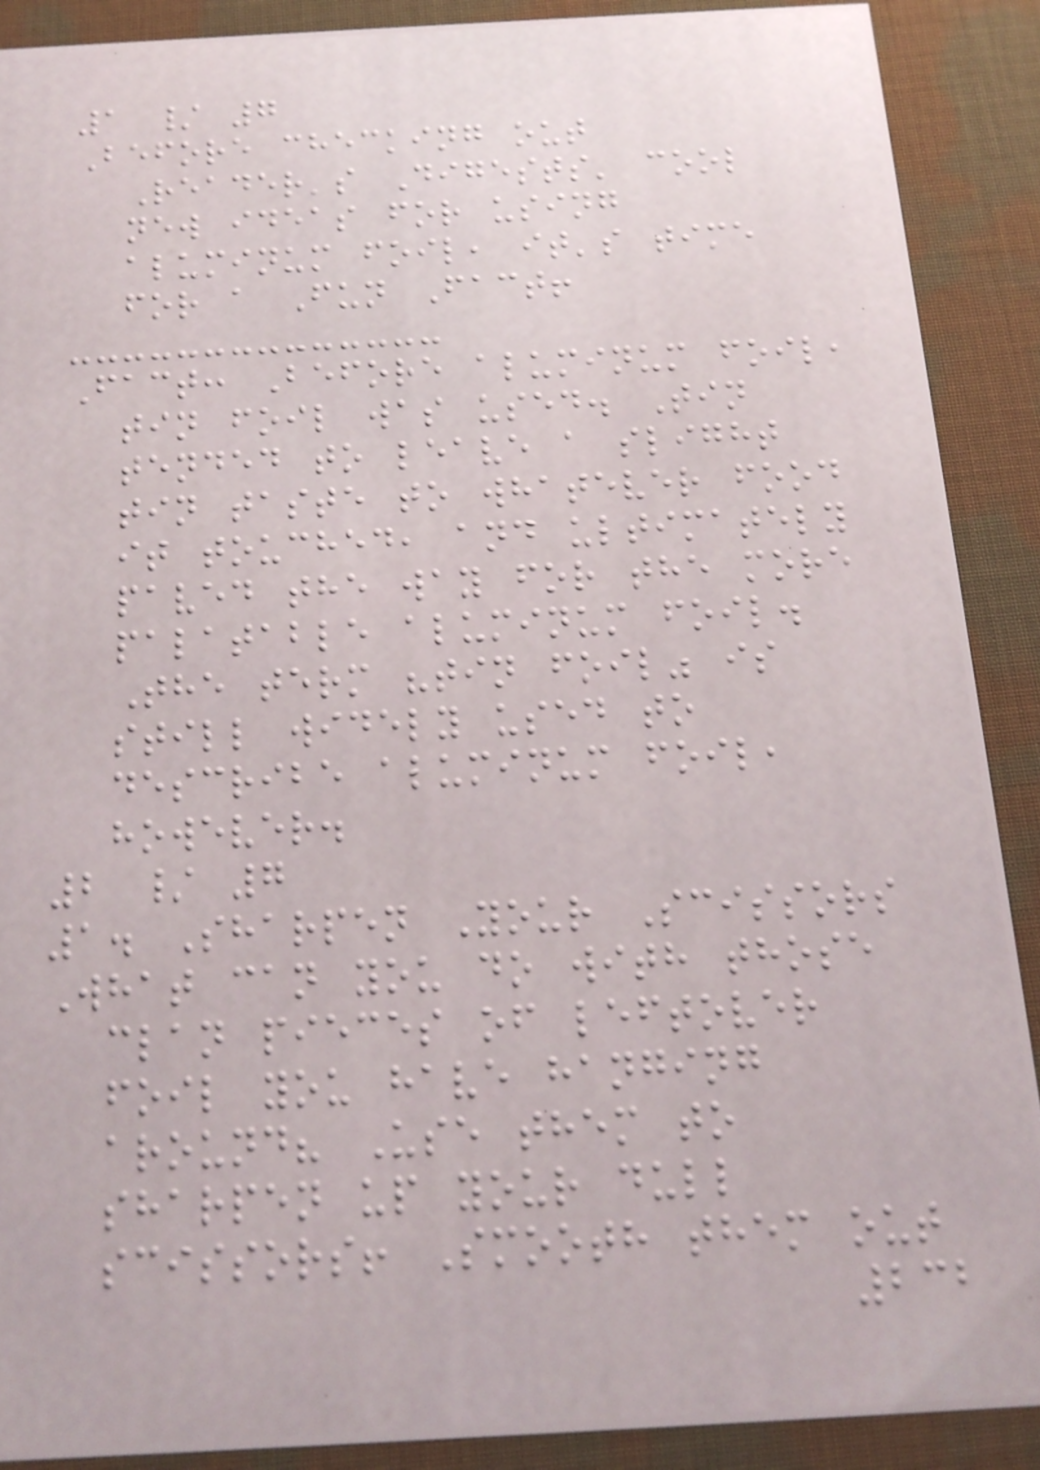1 / 7
Before checking out
Reader's Digests' cool
new ideas for using
aluminum foil, it's time
for a Fun Fact!
Fact: Before aluminum foil,
tin foil was used. Tin
tended to leave a slight
tin taste to whatever food
it touched, and ultimately
paved the way for the more
palatable aluminum foil.
The term "tin foil" is
still widely used to
describe aluminum foil,
however.
2 / 7
1. Sharpen Your Scissors
What can you do with those
clan pieces of leftover
foil you have hanging
around? Use them to
sharpen up your dull
scissors! Smooth them out
232
